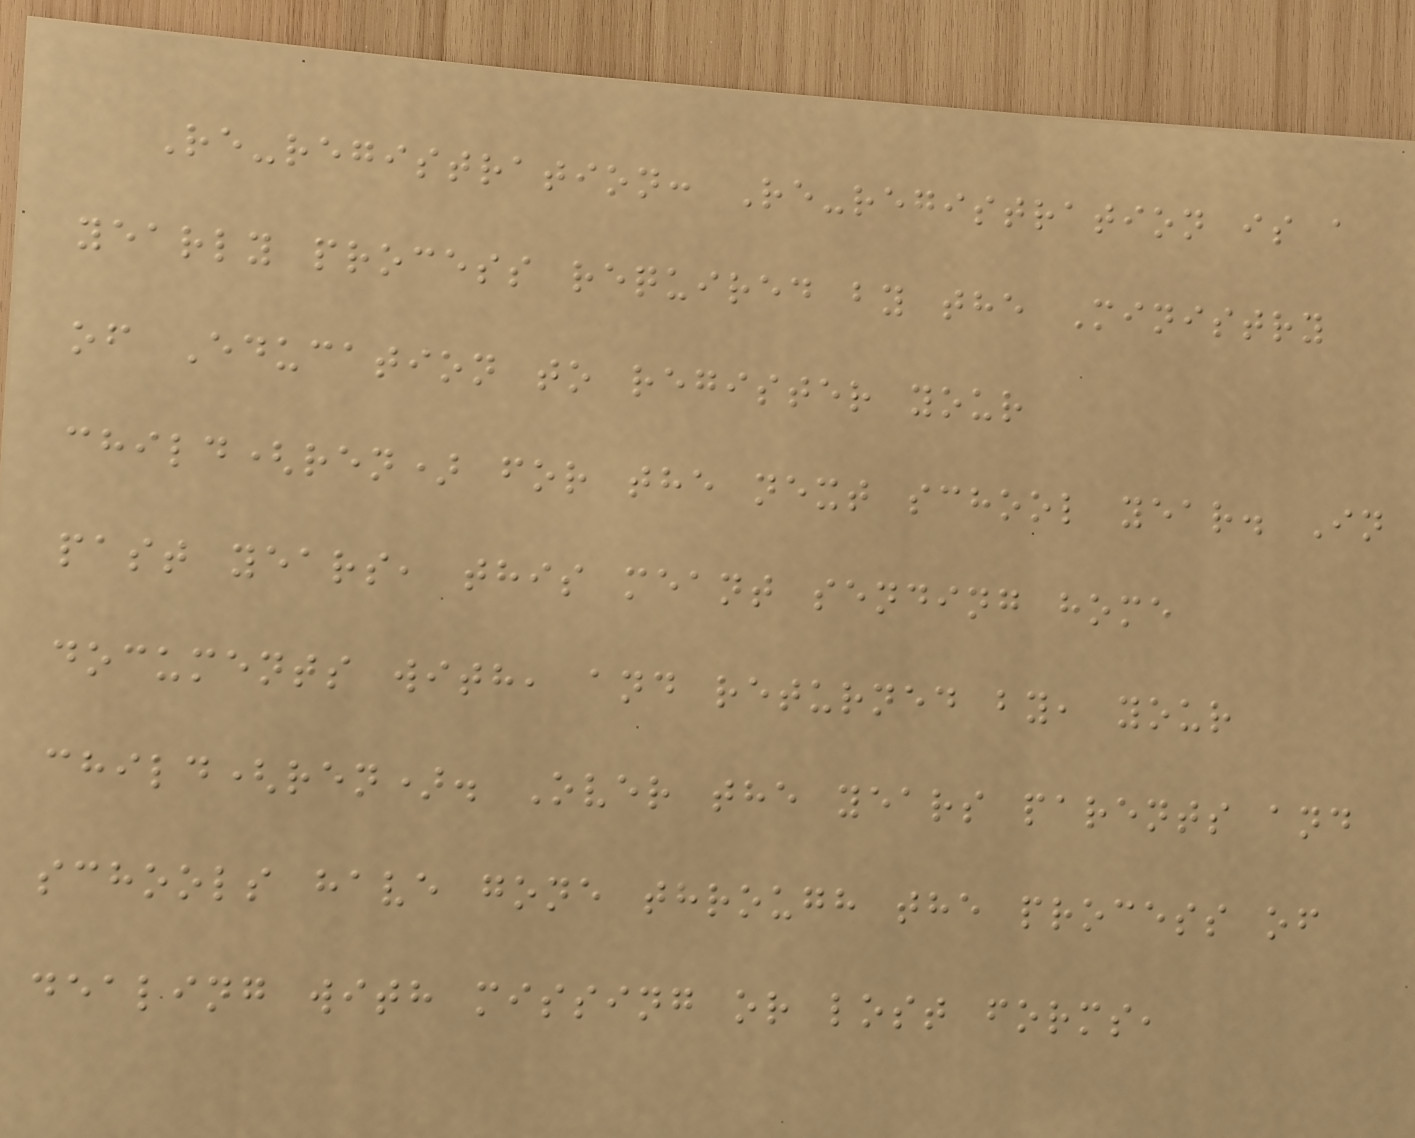Re-registration: Re-registration is a
yearly process required by the Ministry
of Education to register your
child(ren) for the next school year. In
past years, this meant sending home
documents with, and returned by, your
child(ren). Over the years parents and
schools have gone through the process of
dealing with missing or lost forms,
